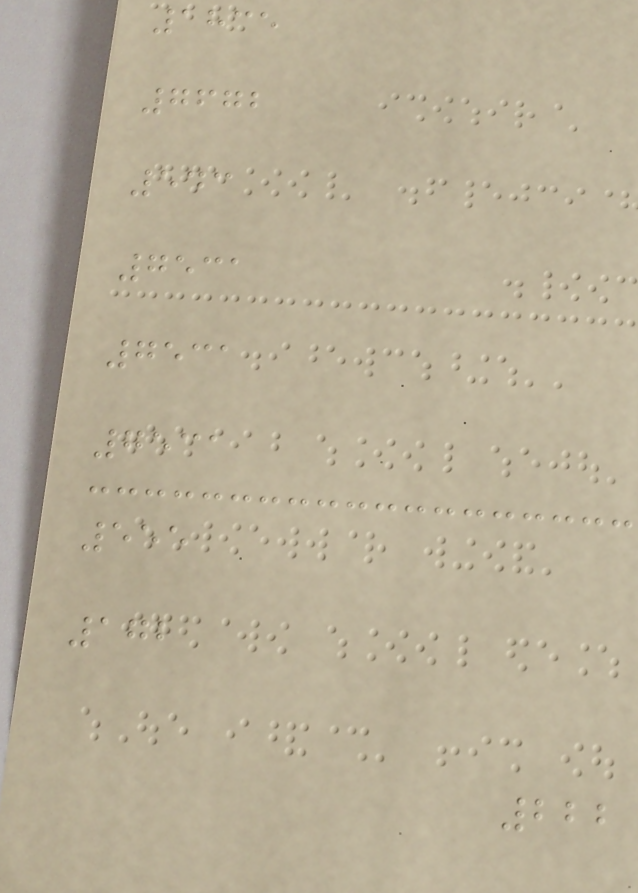1835
7672
543
7531
7531
7531
555
172
222
